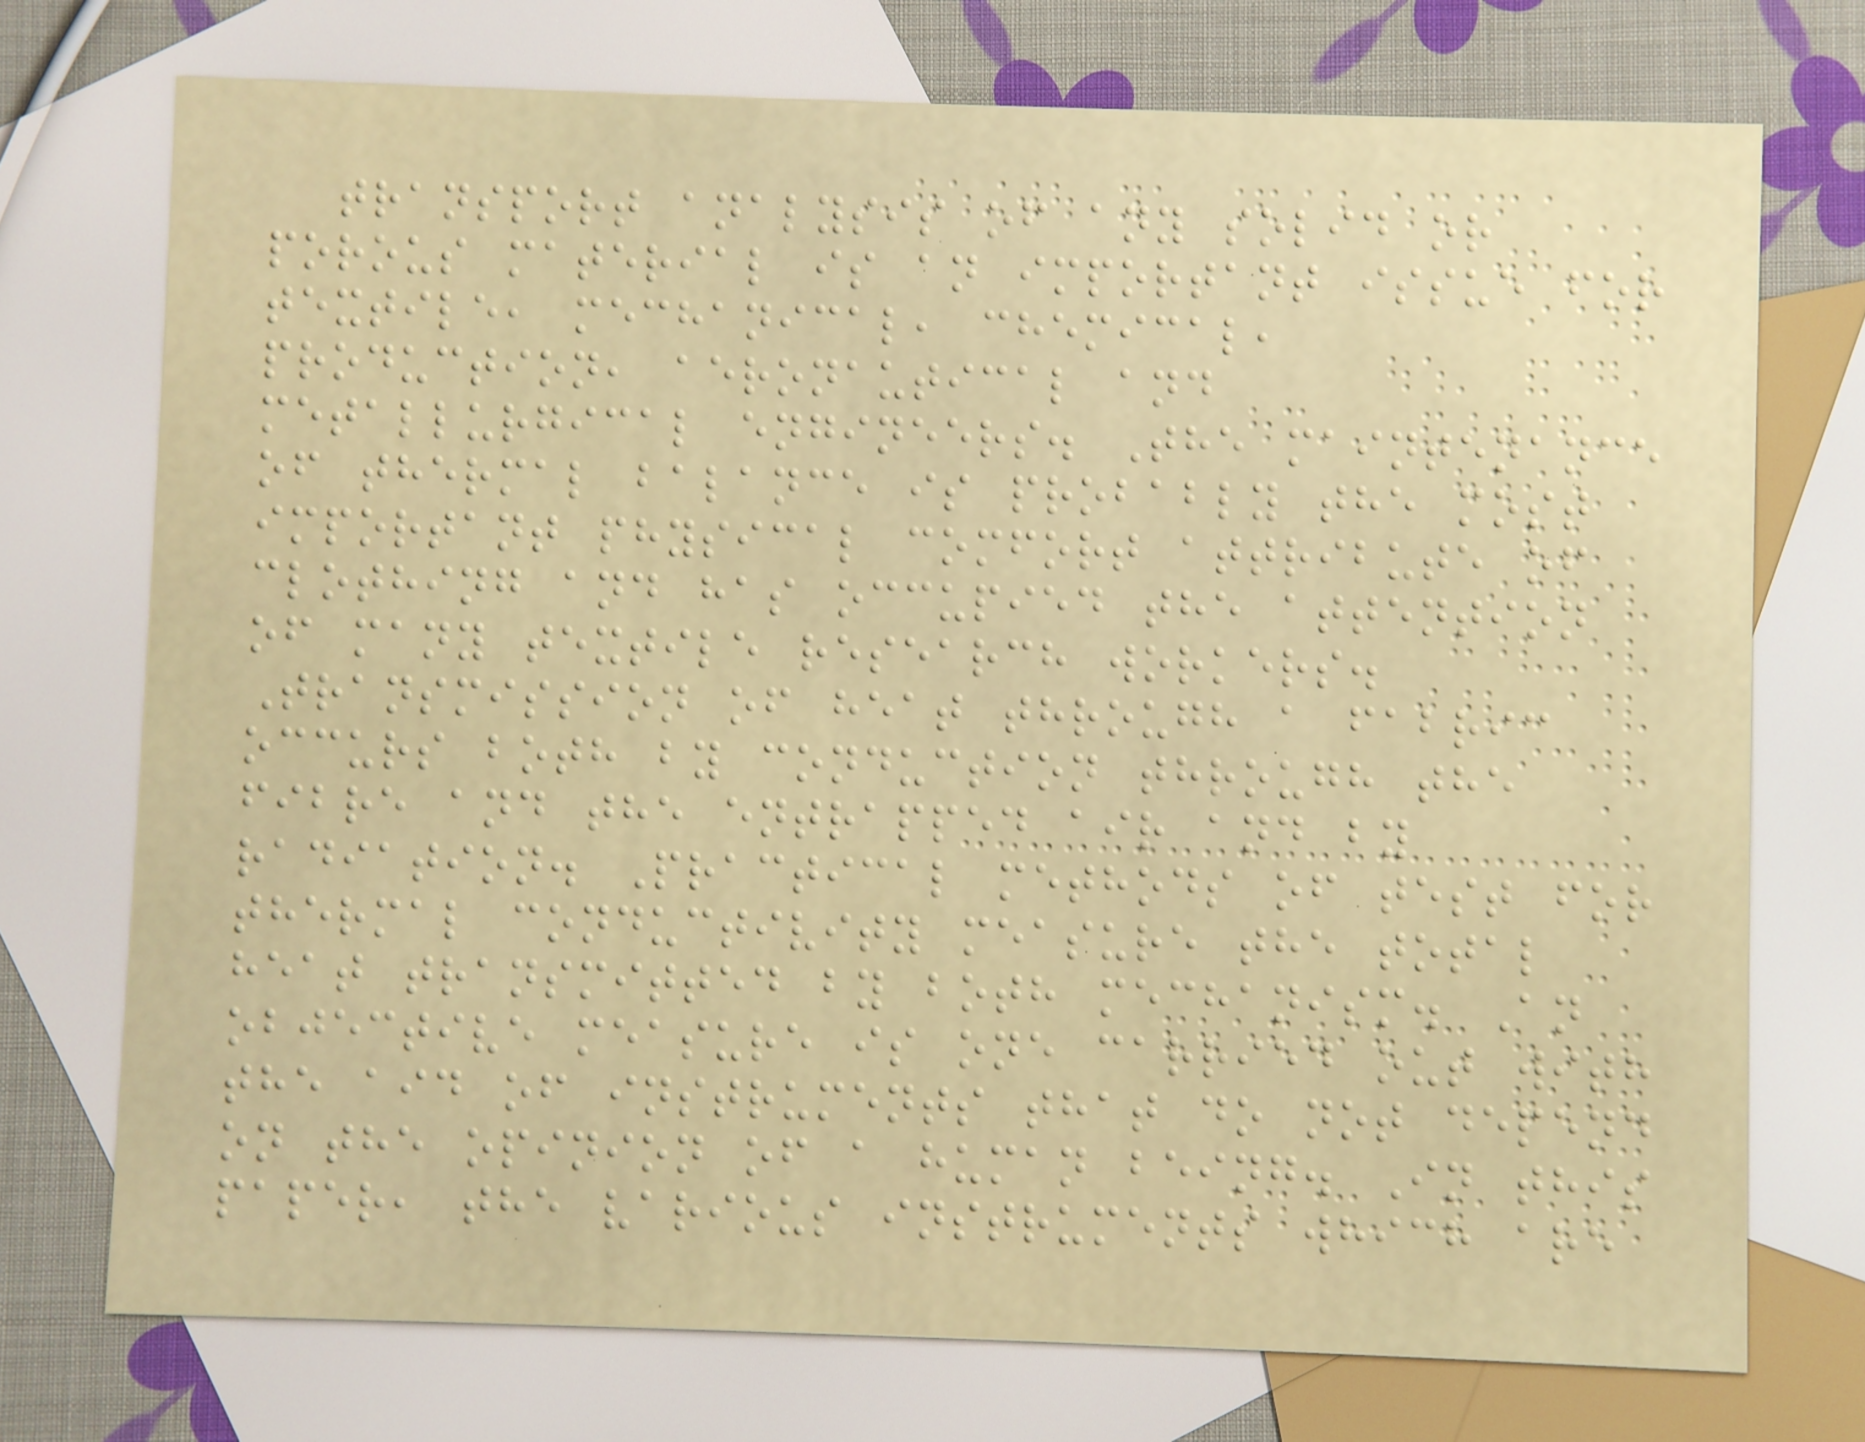transport analysis of any solid or
porous material is an important issue for
textile, mechanical, chemical,
production, aeronautical and
metallurgical engineers. The maintenance
of thermal balance is probably the most
important physical comfort attribute of
clothing and has occupied the attention
of many textile research workers.
Transmission of heat through a fabric
occurs both by conduction through the
fibre and the entrapped air and by
radiation. Practical methods of test for
thermal conductivity measure the total
heat transmitted by both mechanism. An
objective measure is one carried out with
the aid of instruments that do not depend
on the opinion of a human being. In this
paper, the various instruments which are
